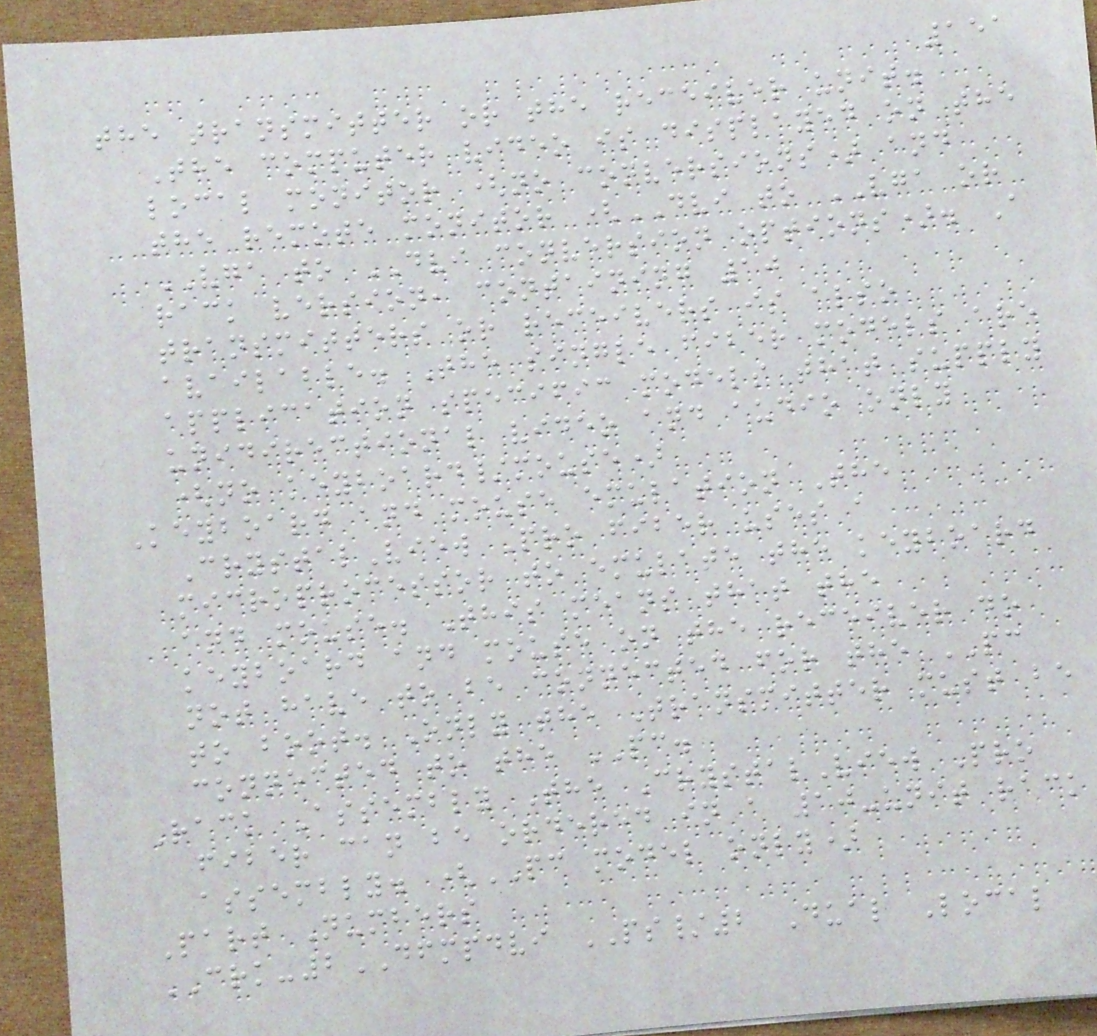151
the transmitter or the receiver unit.
The computer video is displayed on the
local monitor (no conversions) and
the remote monitor (DVI to VGA or
VGA to DVI conversion options). A
rack version, containing 10
transmitters or receivers is also
available. The single fiber models are
application specific models that supply
unidirectional video and audio only
(no keyboard/mouse)
Keyboard and mouse emulation The
CrystalView Pro fiber uses a
microprocessor to emulate the keyboard
and mouse. This means that the
keyboard and mouse on the receiver do
not have to be connected for the PC
to boot. Only the Transmitter must be
connected to the PC.
Rack Assembly The CrystalView Pro
fiber can be ordered in a 10-unit rack
assembly. (PC model only)
Part Numbers
CRK-2DFMPDVI PS/2 Dual Local
